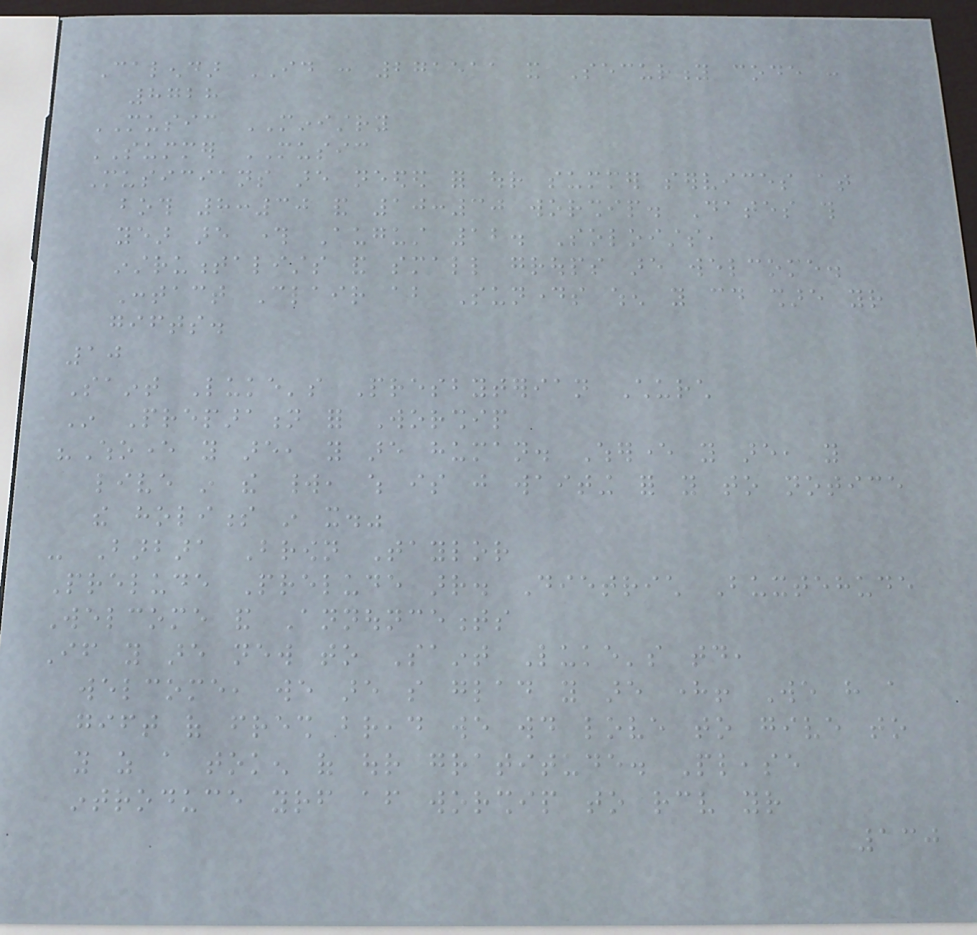Calendar ID : 271511 and Security code :
8728
MUSIC MINISTRY
SUMMER MUSIC
Musicians are needed for our summer services at
both 8:30 and 10:30 worship. Dates this
year are through August 12. Soloists,
instrumentalists and small groups are welcome.
Contact Clair about Sundays when you could share your
gifts.
10
Saint Luke's Presbyterian Church
In Preparation for Worship
"Whoever you are, you are human. Wherever you are, you
live in the world, which is just waiting for you to notice
the holiness in it."
- Barbara Brown Taylor
Prelude Prelude arr. Dietrich Buxtehude
Welcome and Announcements
If you are new to Saint Luke's today,
welcome, we are so glad you are here! We have a
gift of fresh bread we would love to give to
you as a token of our gratitude. Please
introduce yourself after worship to receive your
130
